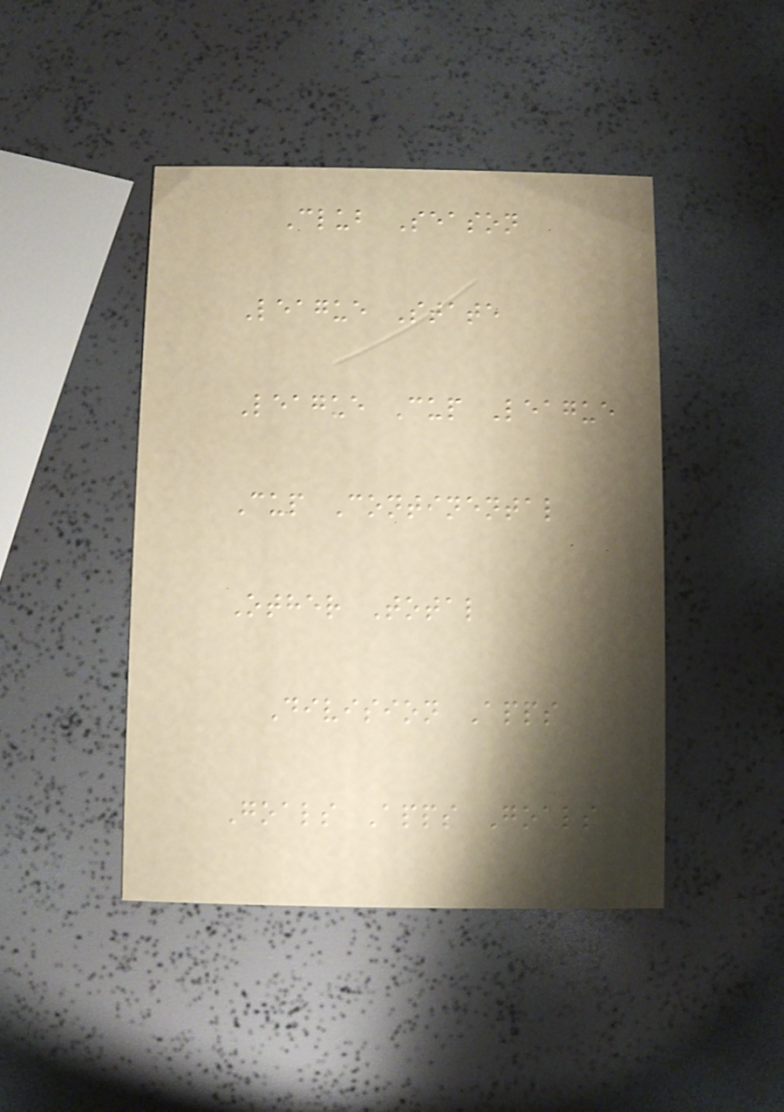Club Season
League State
League Cup League
Cup Continental
Other Total
Division Apps
Goals Apps Goals
